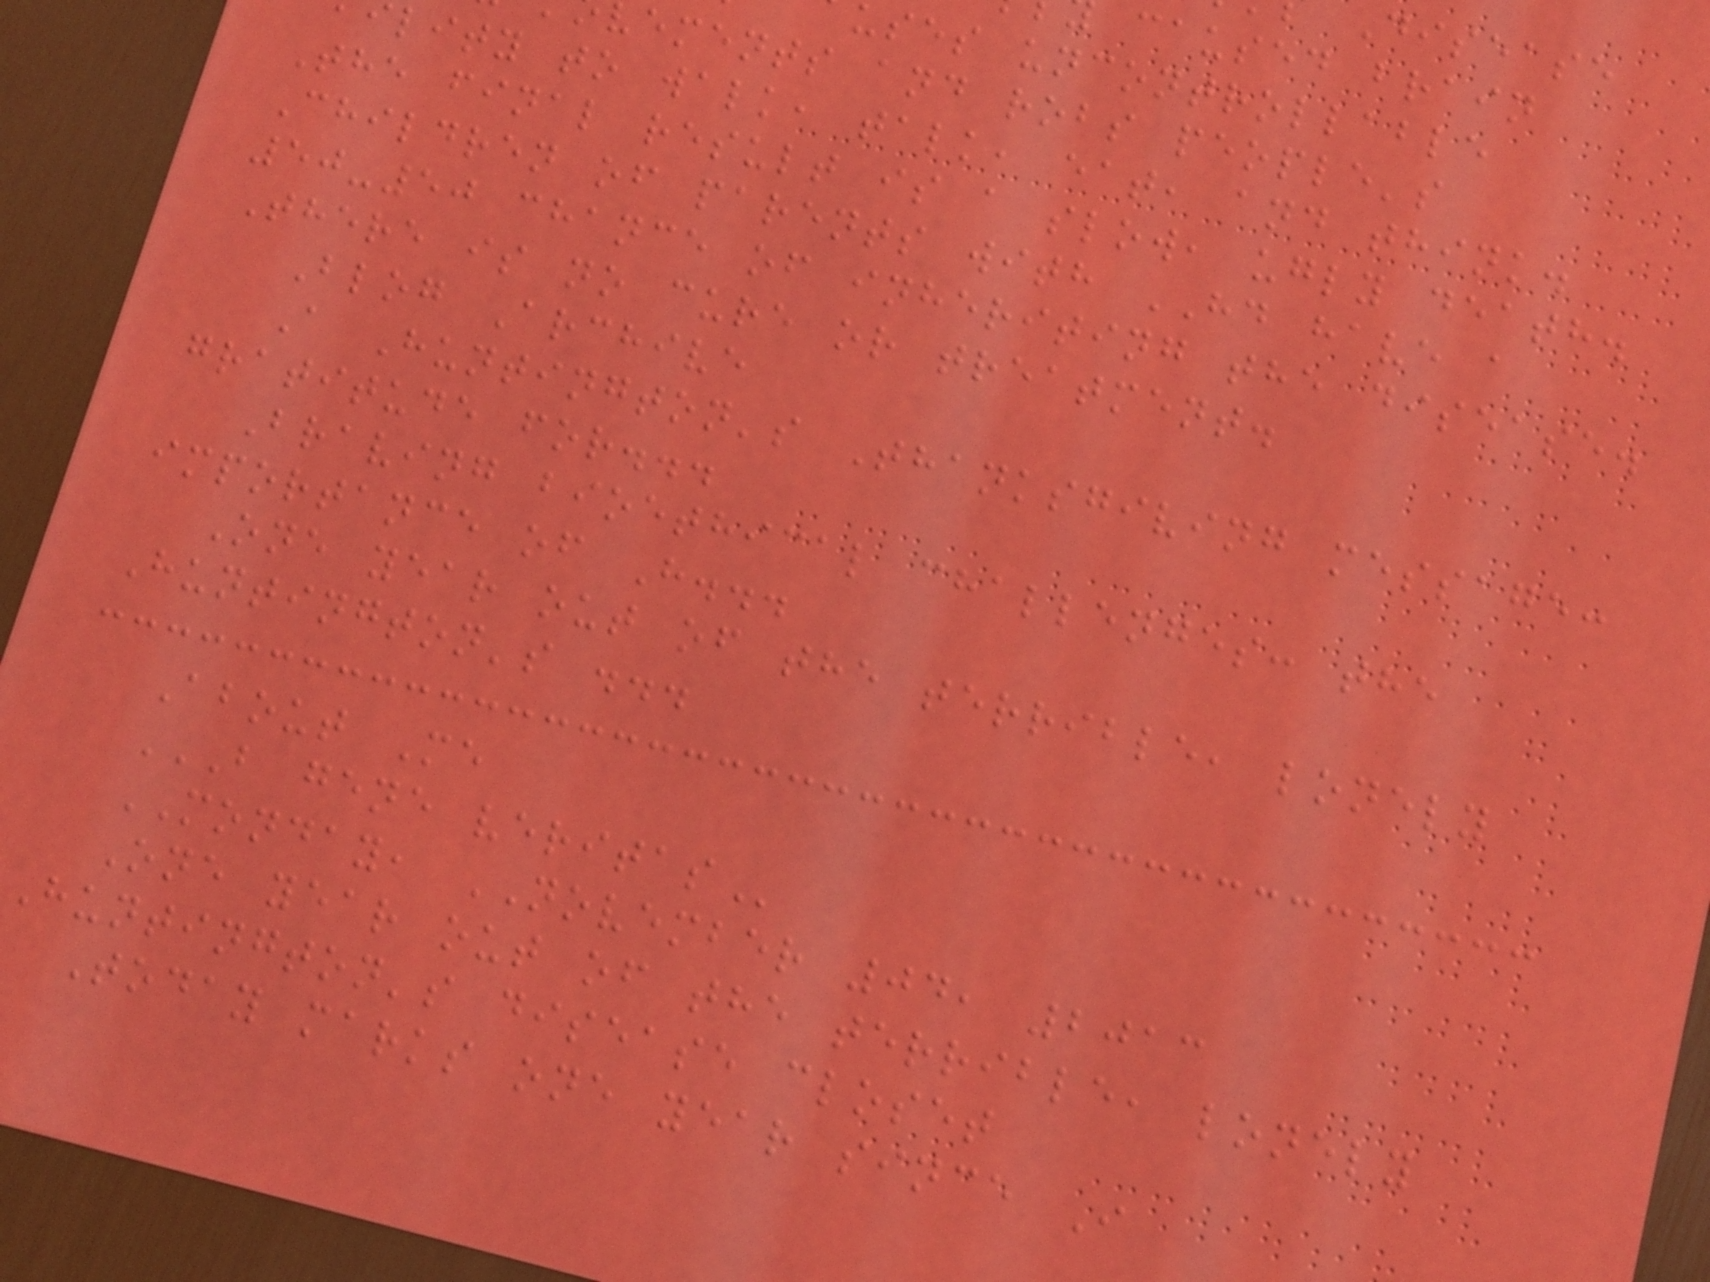caused brain
uses uncontrollable
ements and robs people's
lity to walk, talk, eat, and think.
The final result is a slow, ugly death.
Children of parents with HD have a
50-50 chance of inheriting the disease.
There is no cure or treatment.
Blog Archive
A Huntington's Thanksgiving message:
gratitude for...
Braving bioethical challenges: the
importance of H...
One year out of the terrible, lonely
Huntington's ...
About Me
B GENE VERITAS
MONDAY, NOVEMBER 04, 2013
One year out of the terrible, lonely
Huntington's disease closet
Today marks one year since I
